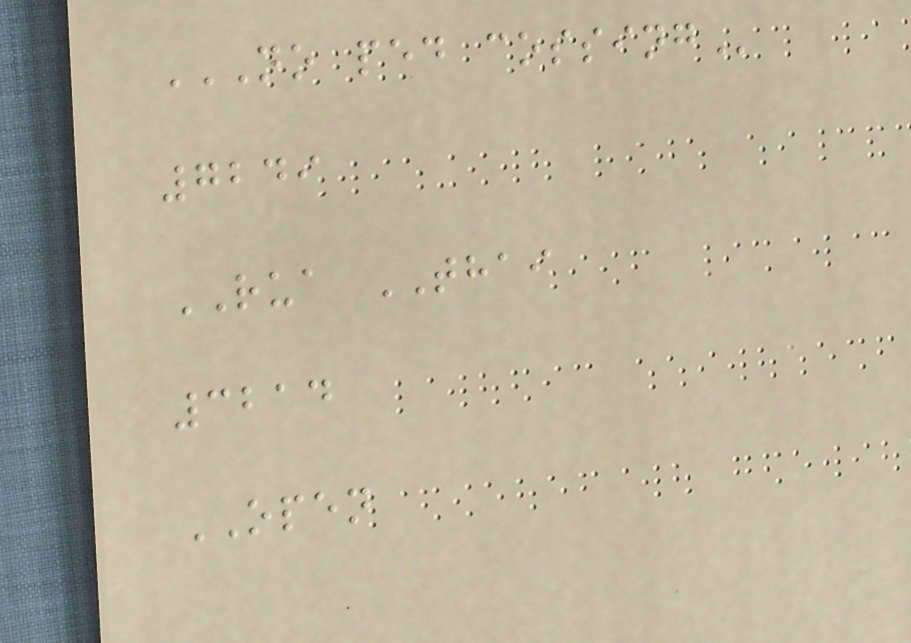NO PED COSSING
7249
RUA THAI
3214
OPEN
